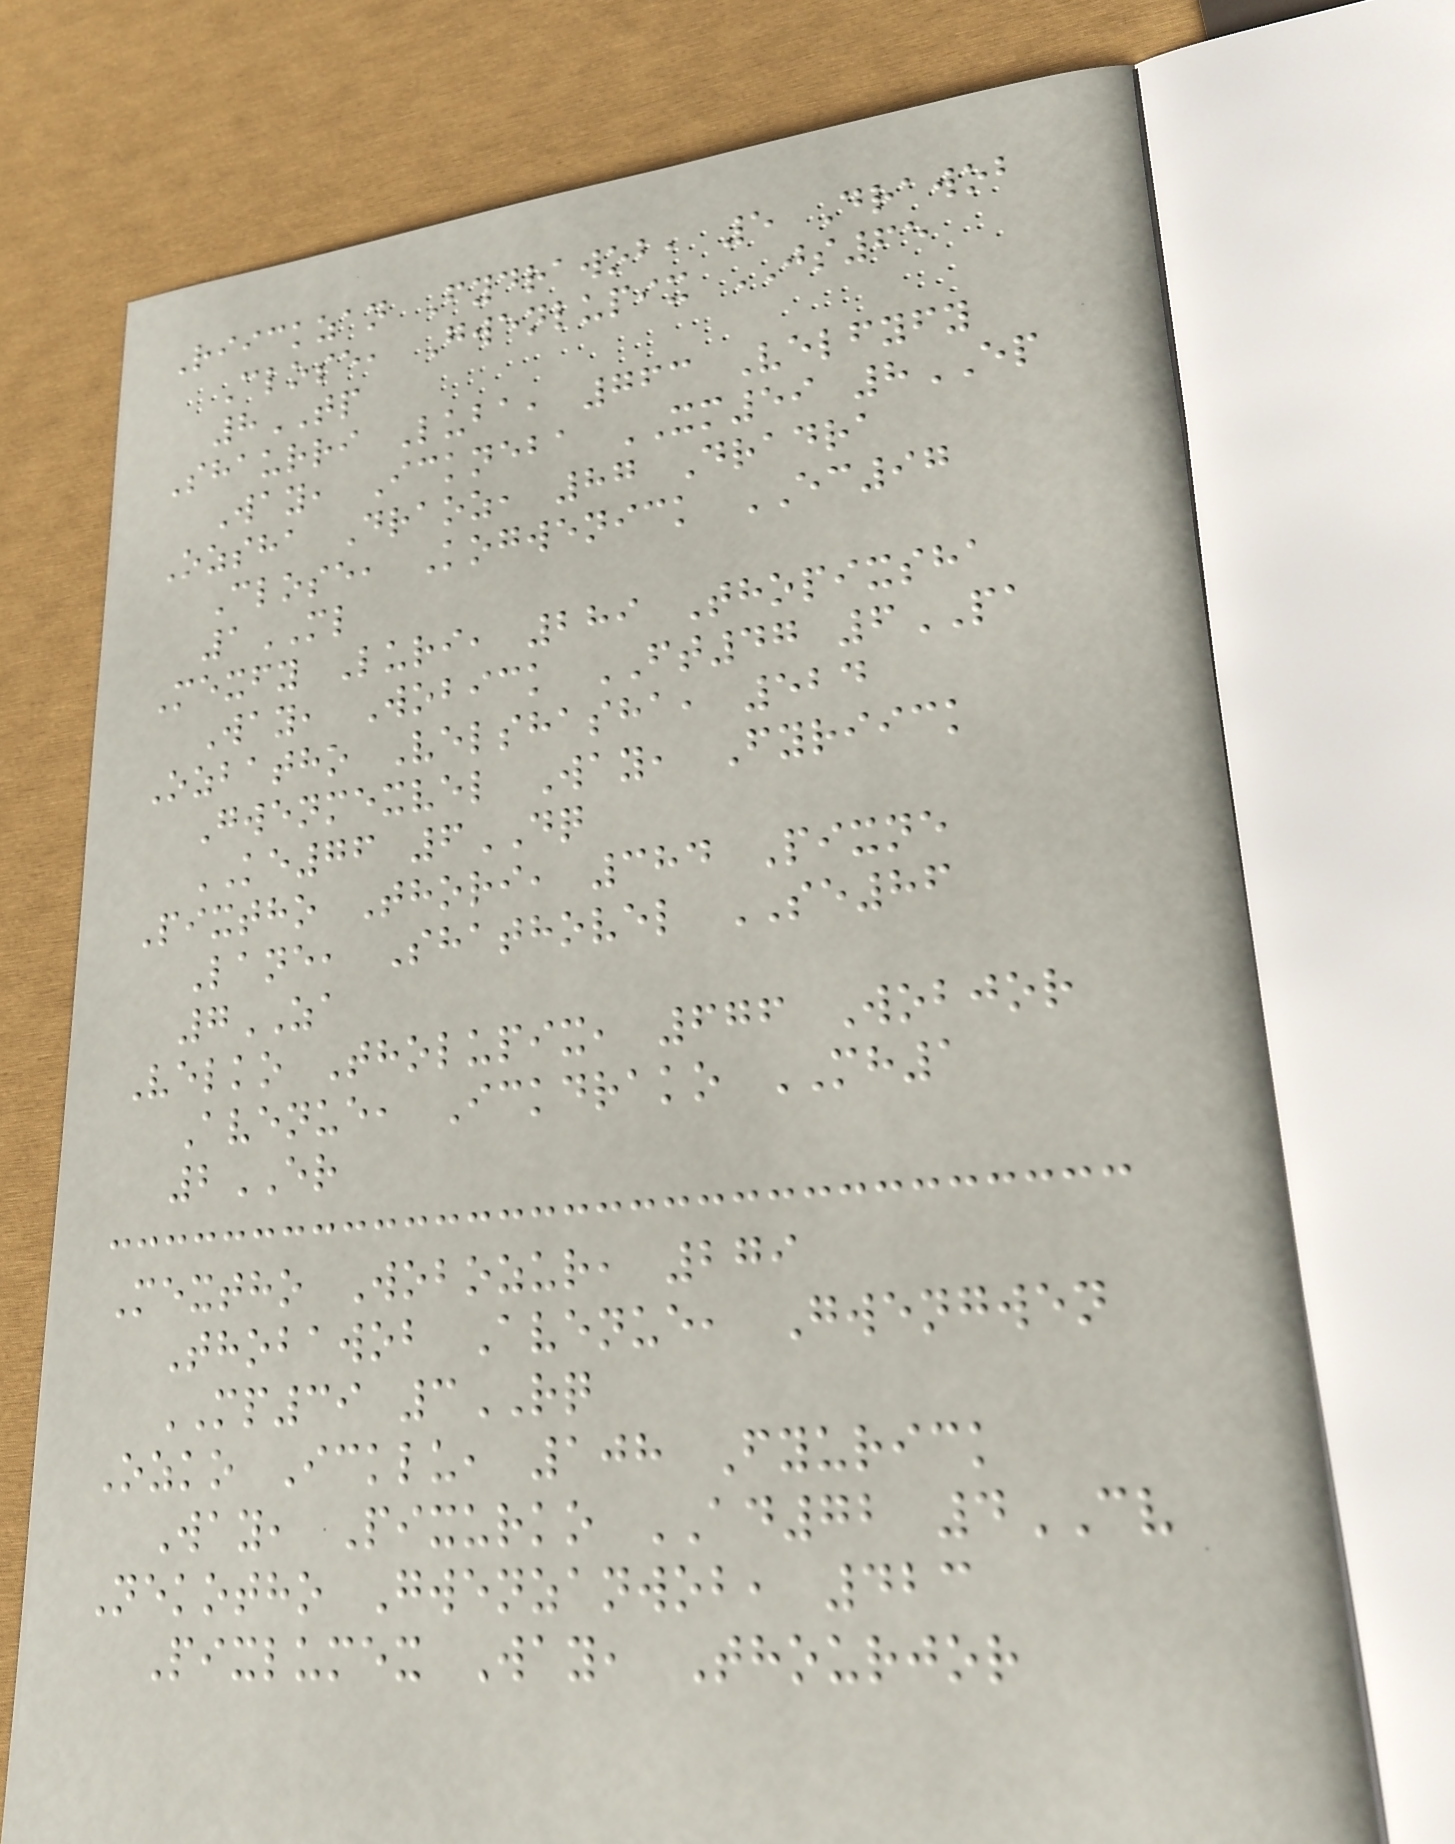Riickzan Fydrawob, 5 Drawob
Close, Gwenlupix JS65
8TP
Shaurri Luba, 763 Velfyfy
Way, Ickneba XM59 8EP
Ozsha Draoz, 87 Dradra
Close, Kogwenick EC97
1ML
Mexfy Luri, 289 Thopixsha
Way, Wobick FT47 6PA
Ozbatho Velshasha, 524
Gwenmexvel Way, Fyriick
KE76 6DQ
Pixtho Thori, 384 Pixne
Lane, Shathovel SE86
7ZA
Velko Tholupix, 676 Wobjor
Avenue, Ickdrako MH1
2ER
Mextho Wobozur, 279
Thobawob Avenue, Gwengwen
MP39 3RQ
Ozko Icklu, 108 Fyurick
Way, Pixurko AD72 4CV
Nekotho Gwenzanwob, 423
Pixlumex Way, Thourjor
